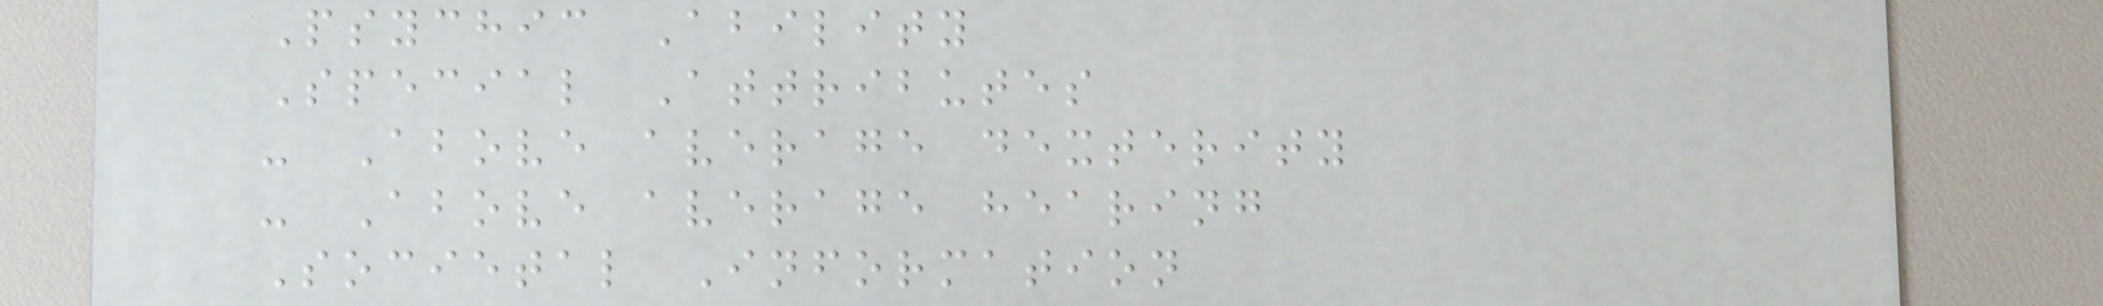Psychic Ability
Special Attributes
- Above average dexterity
- Above average hearing
Societal Information
